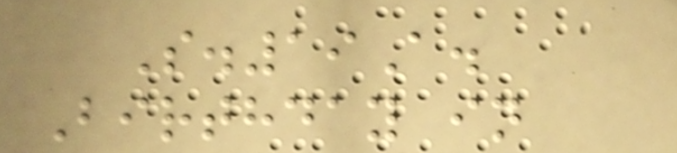S.19A.
Birthday in
